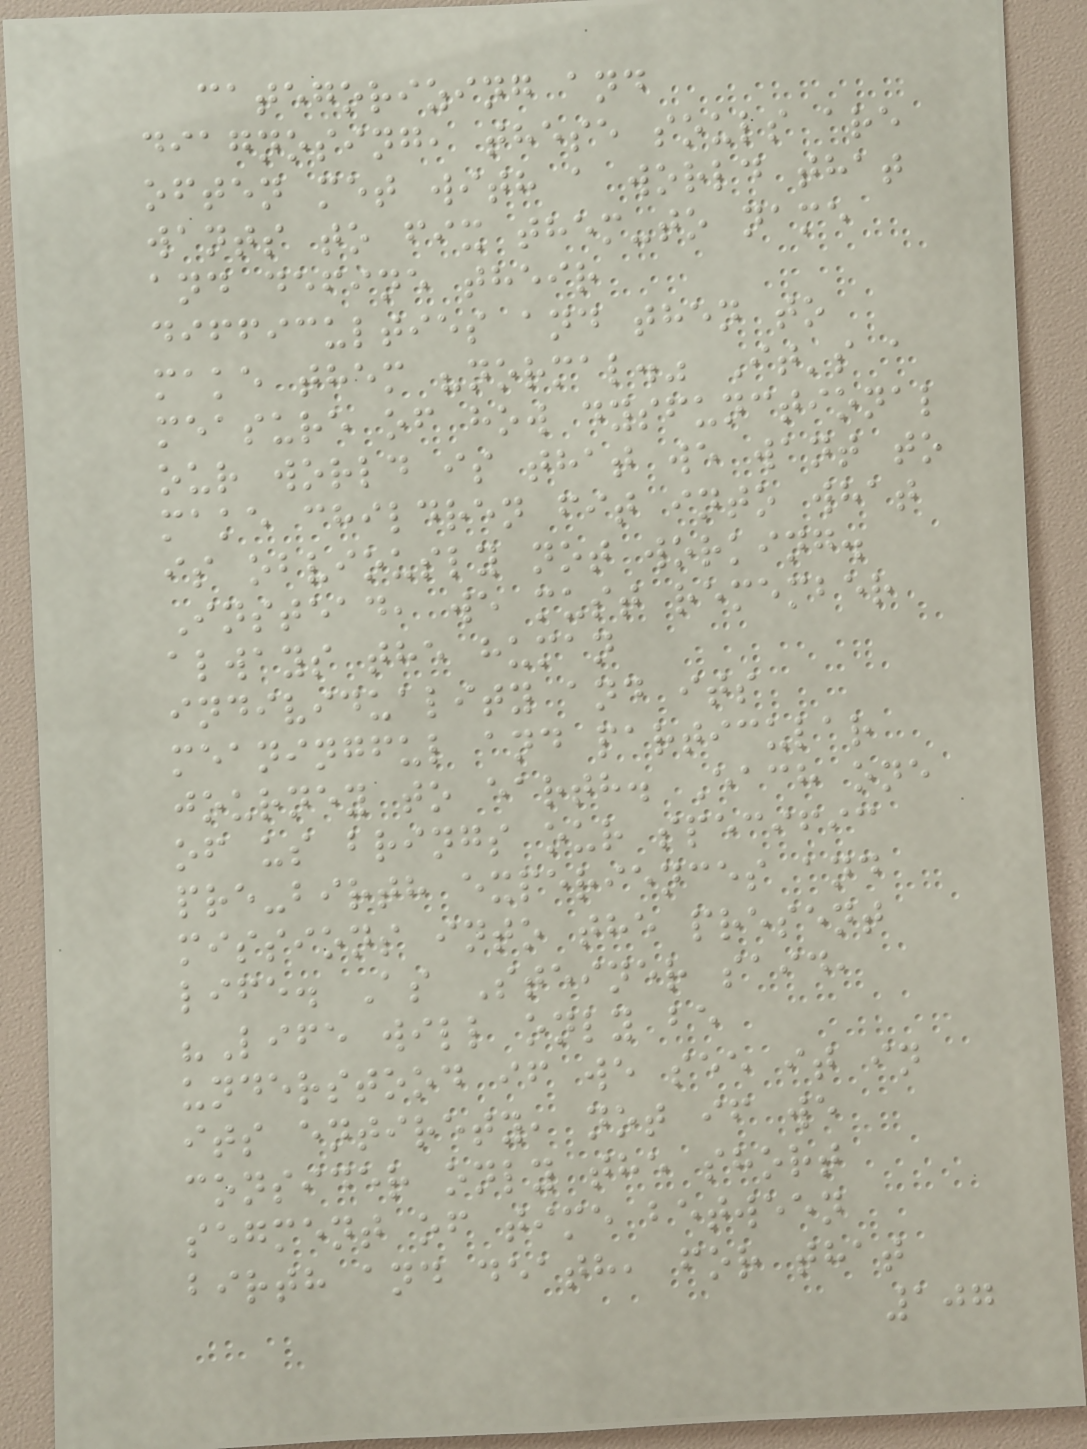categorizing and
diagnosing, these souls are
often met with a world that
wants to fix them-to name
and define their
difficulties and then to
make them "normal." It's a
measure of how dysfunctional
our world is that we want to
make children fit into what
is obviously not working.
Instead, we must remember
always the human
individuality and its
meaningful and particular
journey to earth. Each one
of us brings our specific
pre-birth experiences and
missions into the present
life. As Steiner said,
"Life will only be
understood if we see it in
its entirety, not if we
consider only the short
segment of time between
birth and death, for that
107
